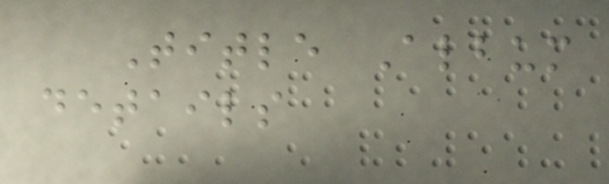Title Album
details
